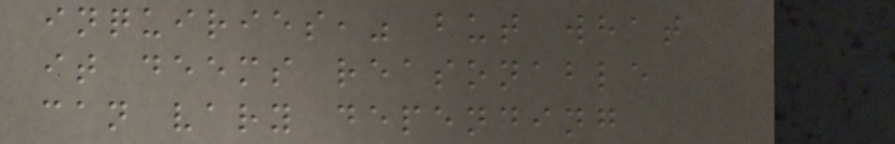inquiries," but what
it deems reasonable
can vary depending
